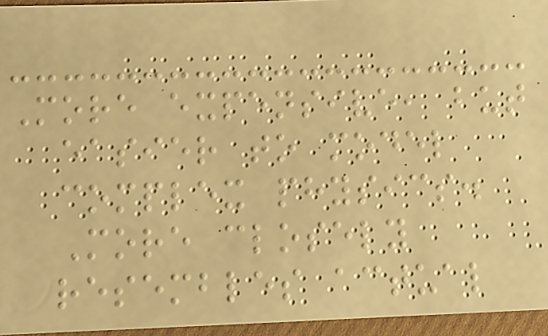More expensive, but
easier to model
complex physics.
More closely
resembles actual
